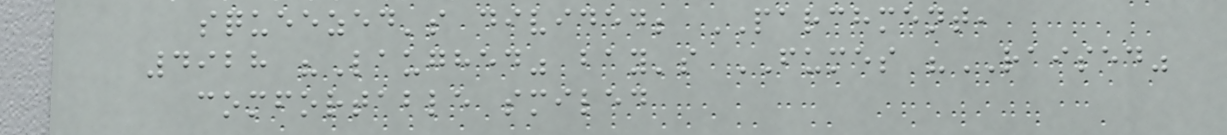squeezed's divided; PARCHMENT,
4928 "Laughed" bay's FUMES "RAISED"
comfortable smiled
